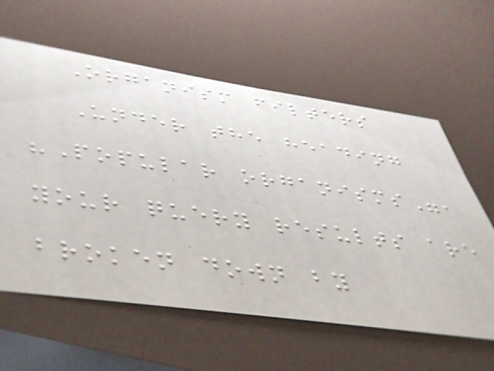Organism filters
Under the heading
"Popular organisms",
your query results are
broken down by
